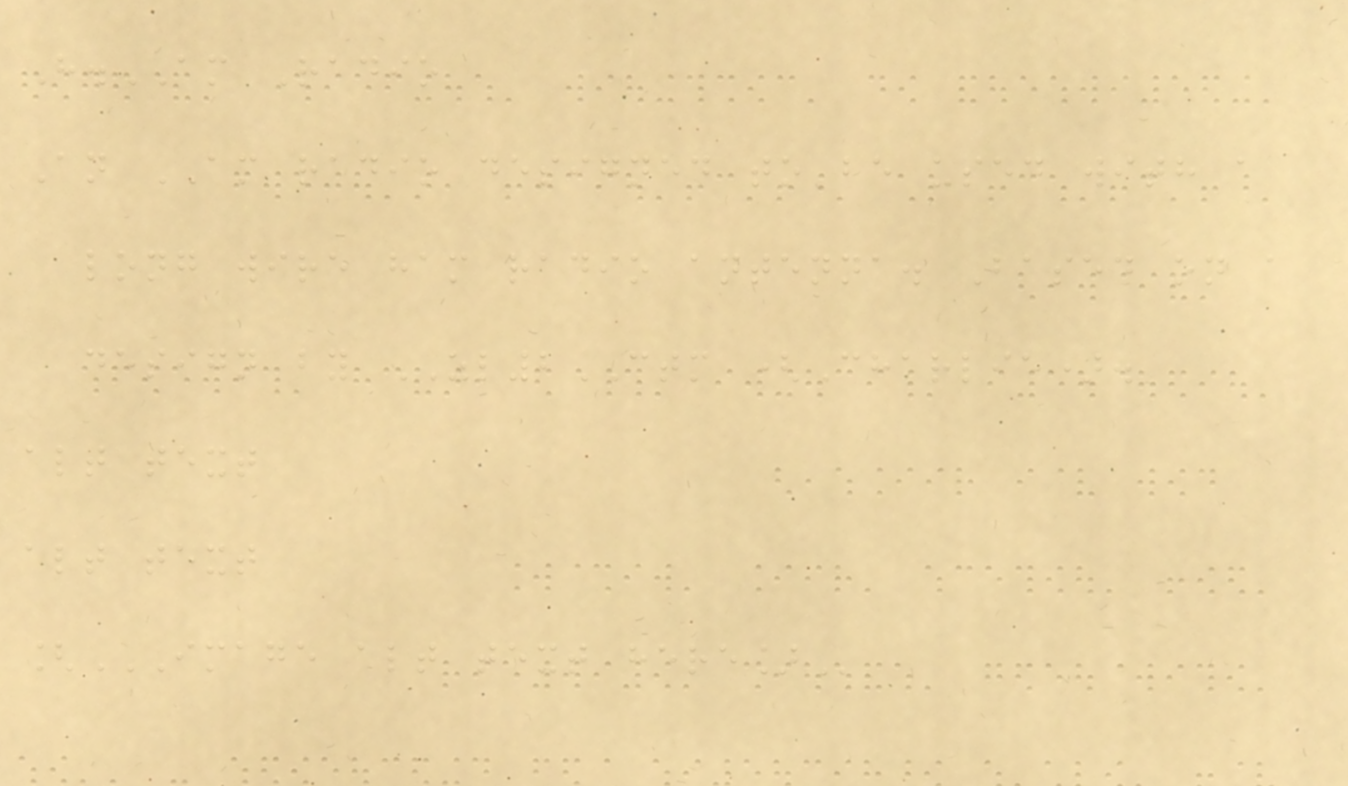H.AM Radio
An AM radio designed to be used with a
long wire ham radio antenna. Based on a
design by ZL2CTM (Charlie).
alt text
alt text
[IMAGE ALT TEXT HERE]
